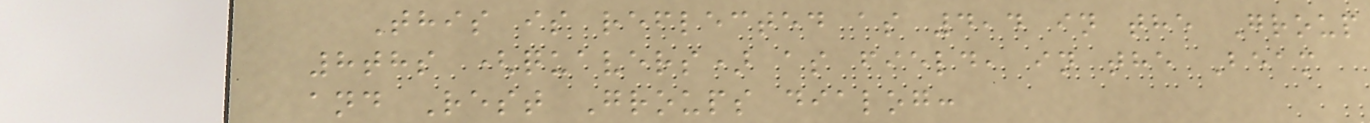This is reflected as 4,4 in the Group
8ths (quavers) as field, in the Beam
and Rest Groups dialog:
